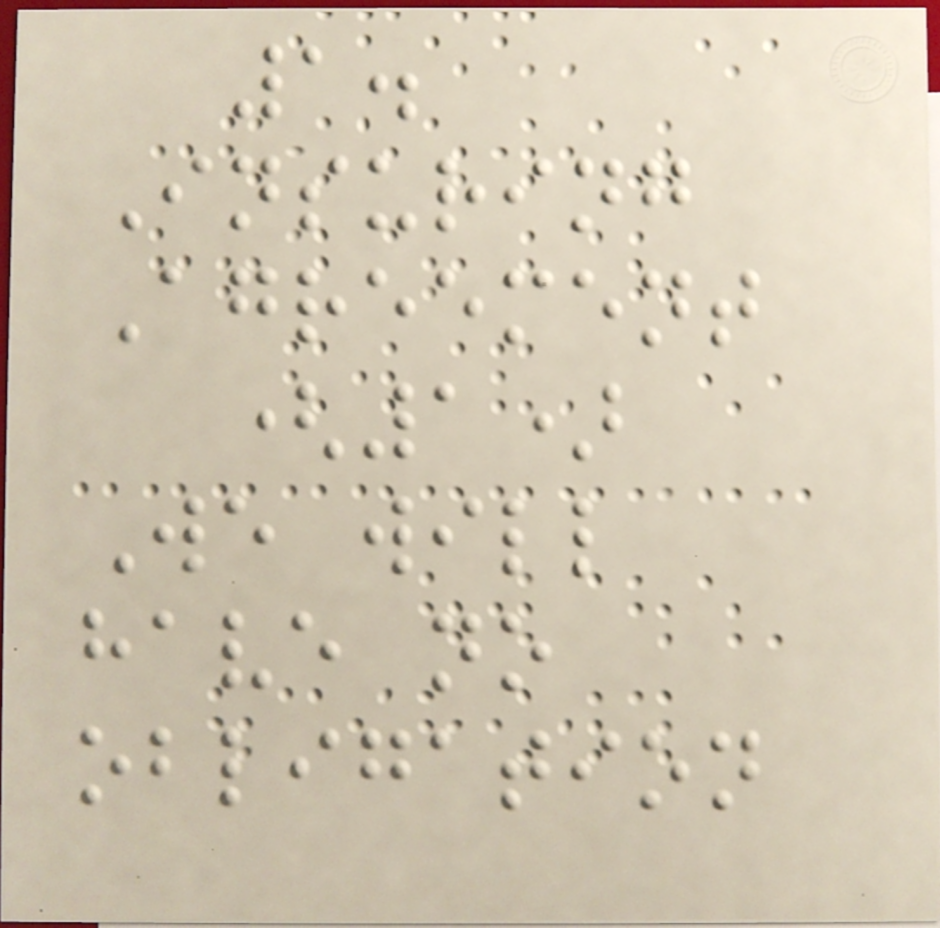1.
Insuring
Agreement
(1)
We will
have no
obligation
